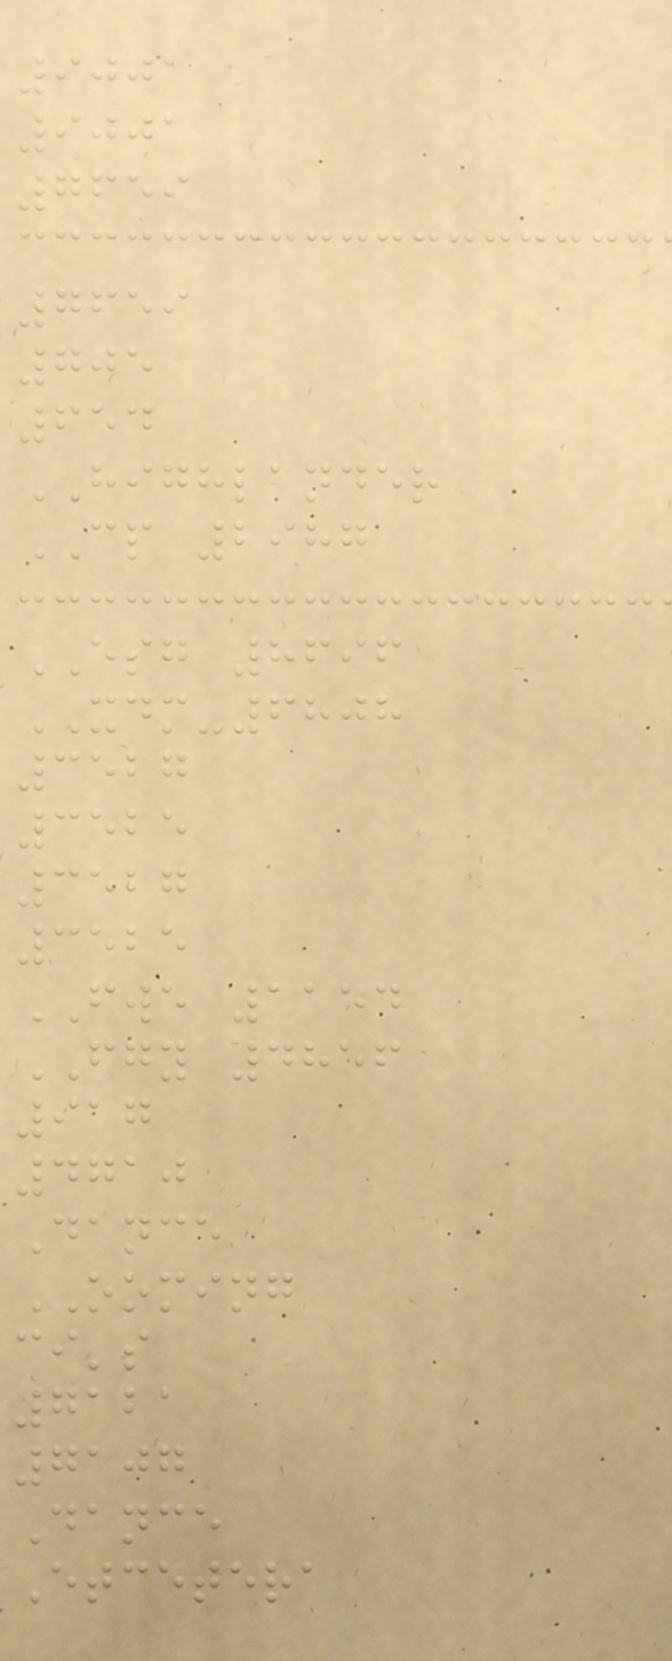9001
9001
7659
7659
705
654
HIGHLANDER
CP 2987
ESG 8696
XDM-6808
3527
3525
3527
3525
FWE 1154
FGY 4856
917
4710
Dance
OOMING
ci's
7121
7107
Dance
Etcetera
